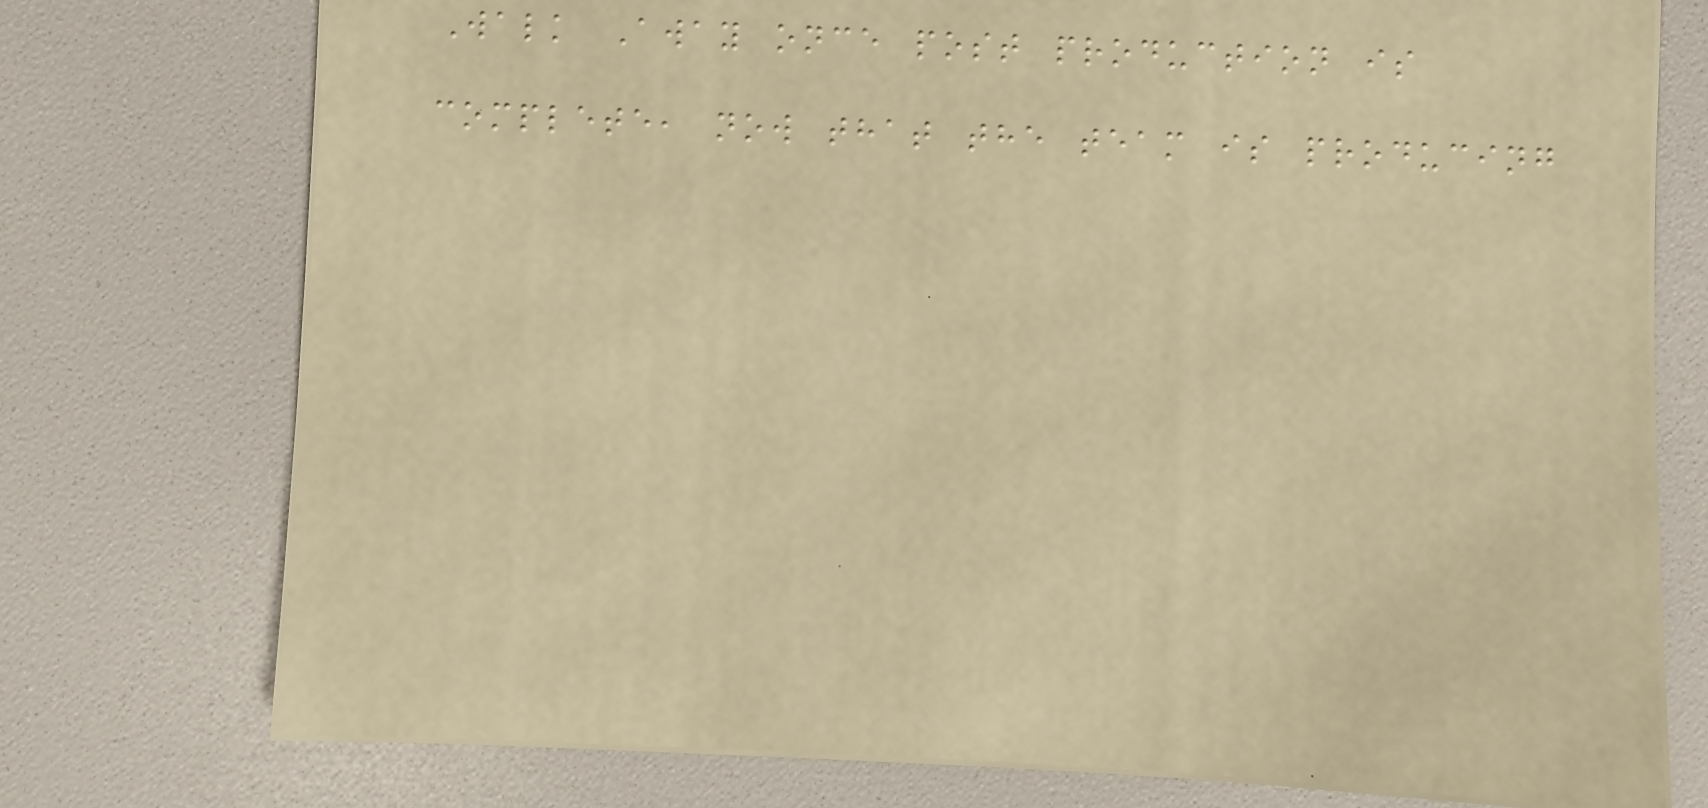Walk Away once post production is
complete, now that the team is producing
